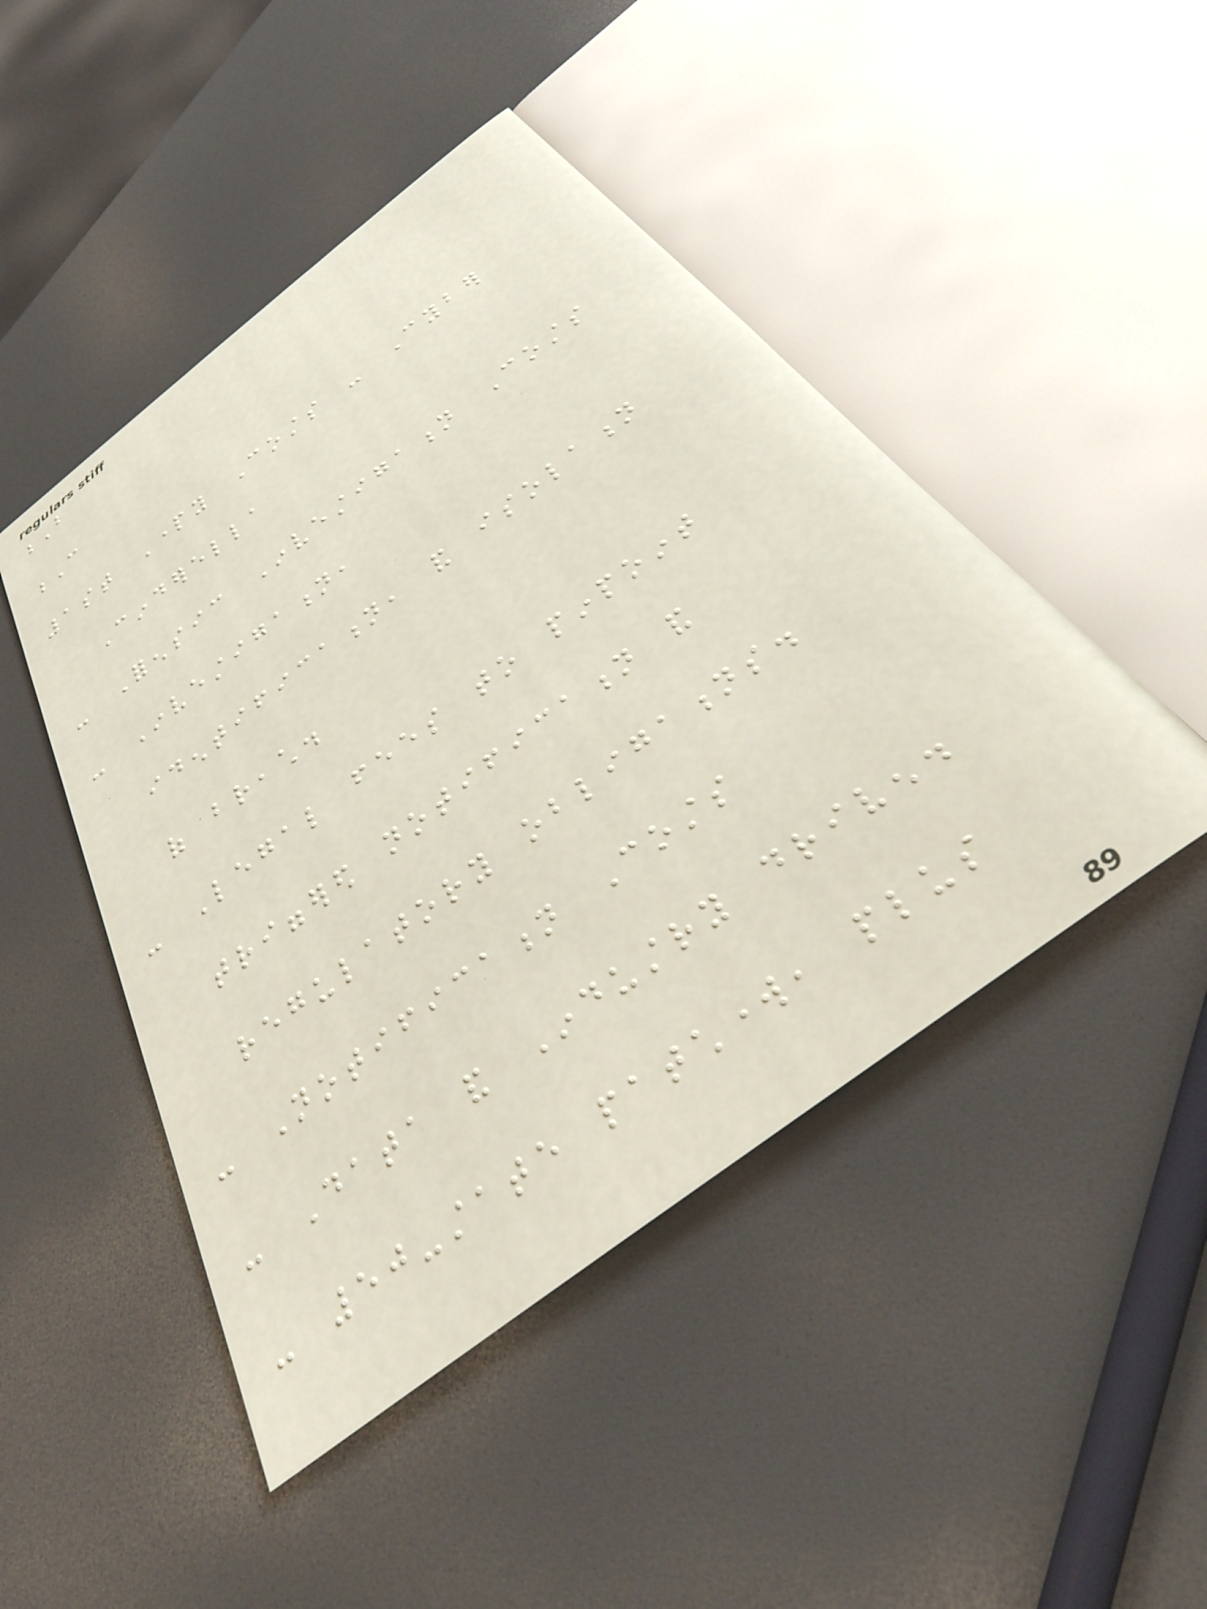B
C
1st Party Costs - Cyber
Cinderella
- Forensic Investigation Costs
- Investigation,
identification, and isolation
of breach.
- Legal fees to pinpoint
triggered notification and
regulatory obligations.
- Notification Costs
- Data and Industry driven.
- 50-state patchwork, plus
